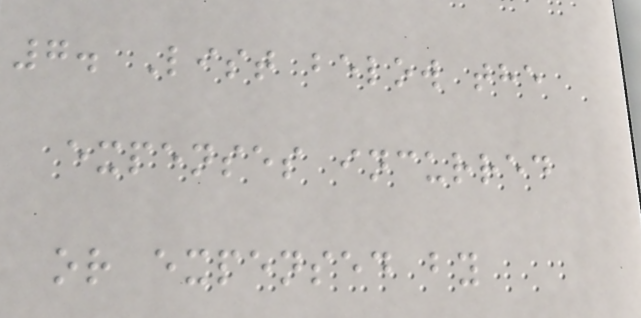7. List below the
expenses incurred
or expensed by
